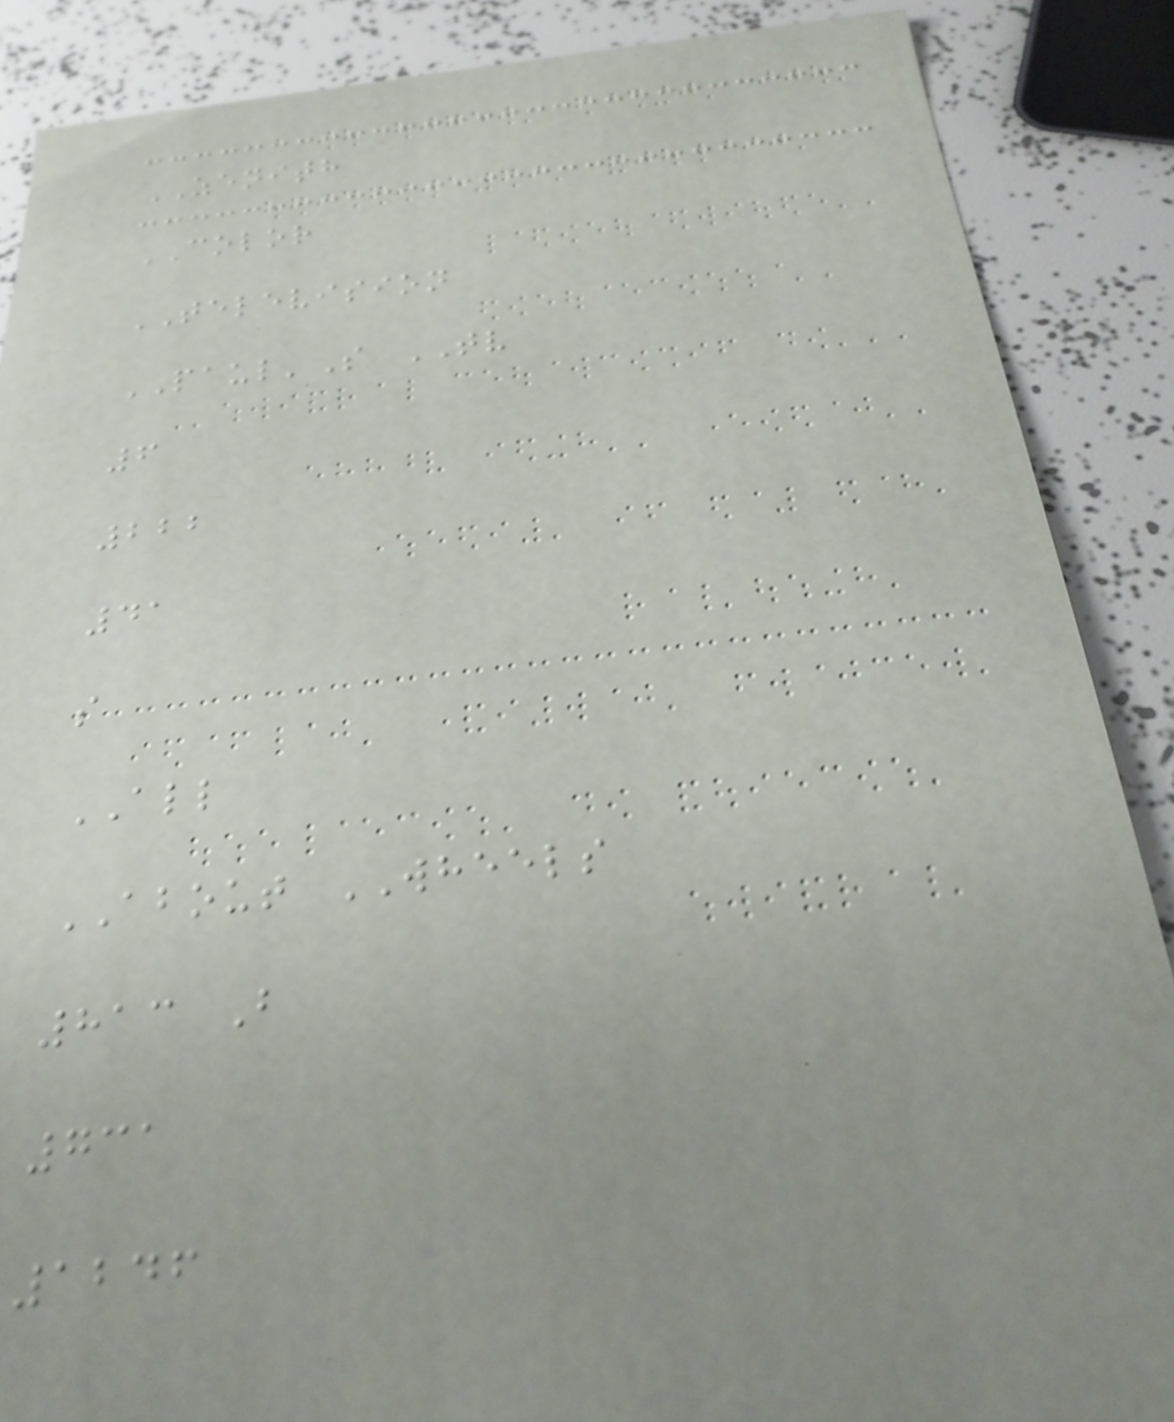ZENITH
COLOR
TELEVISION
PAUL'S TV
6
222
41
s
ALL
ABOUT WHEELS
813 B
731
1246
